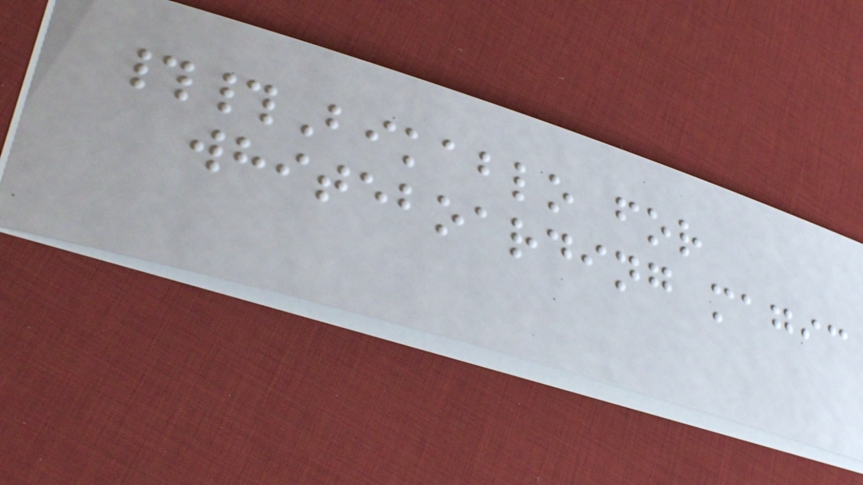##Bikablo for
whiteboarding magic
